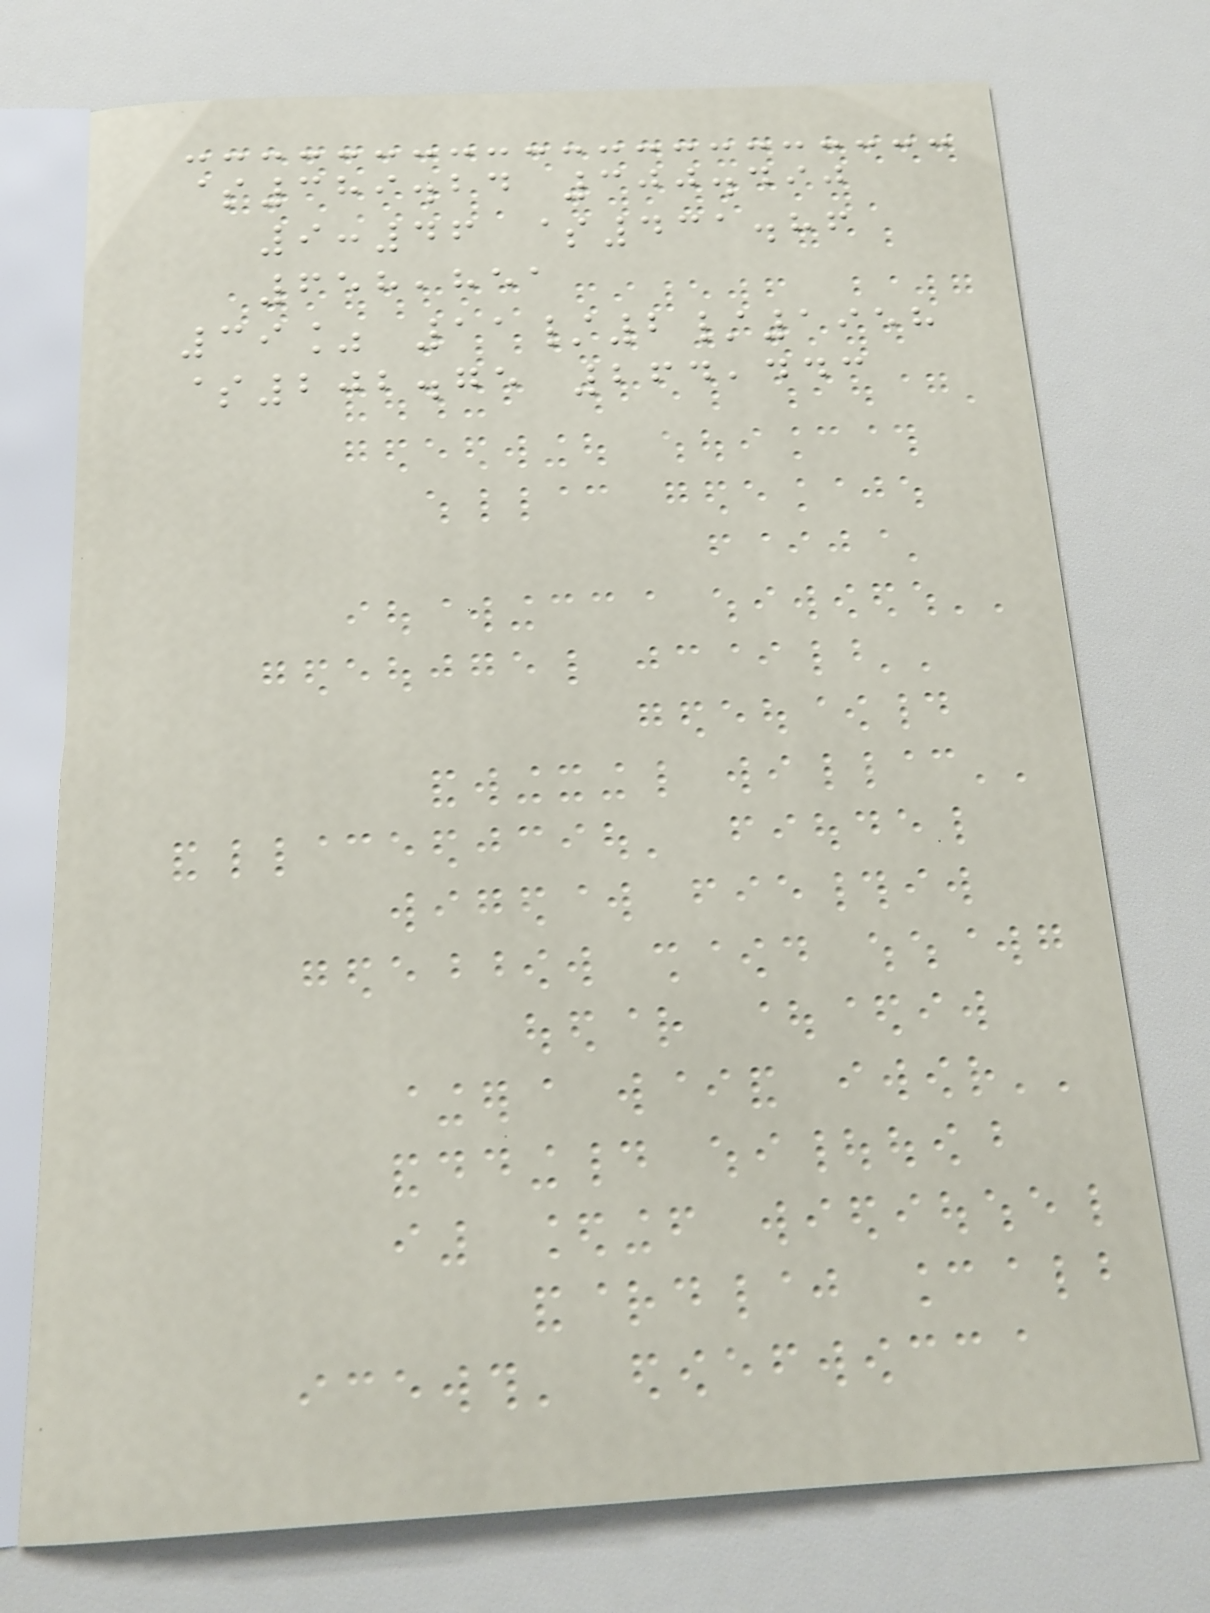$389.24 300.490
9:46 $431.86
658,851
39% 11/2/1958
$202.75 264,443
